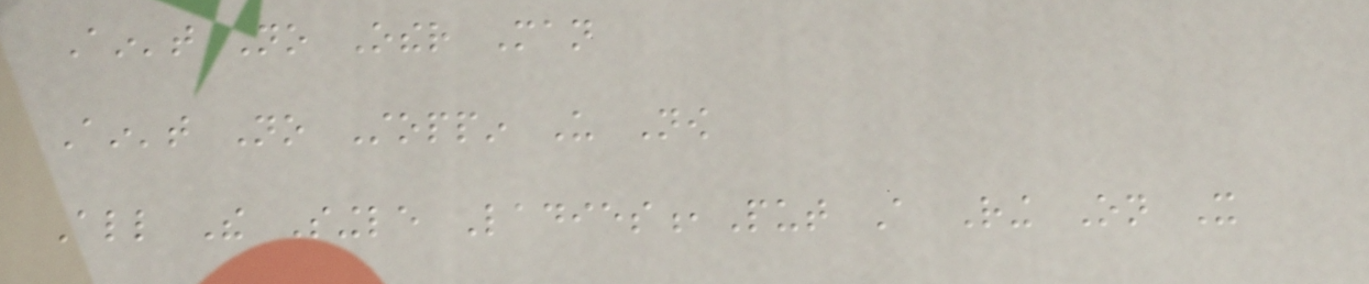Ain't No Other Man
Ain't No Stoppin Us Now
All The Single Ladies,Put A Ring On It
